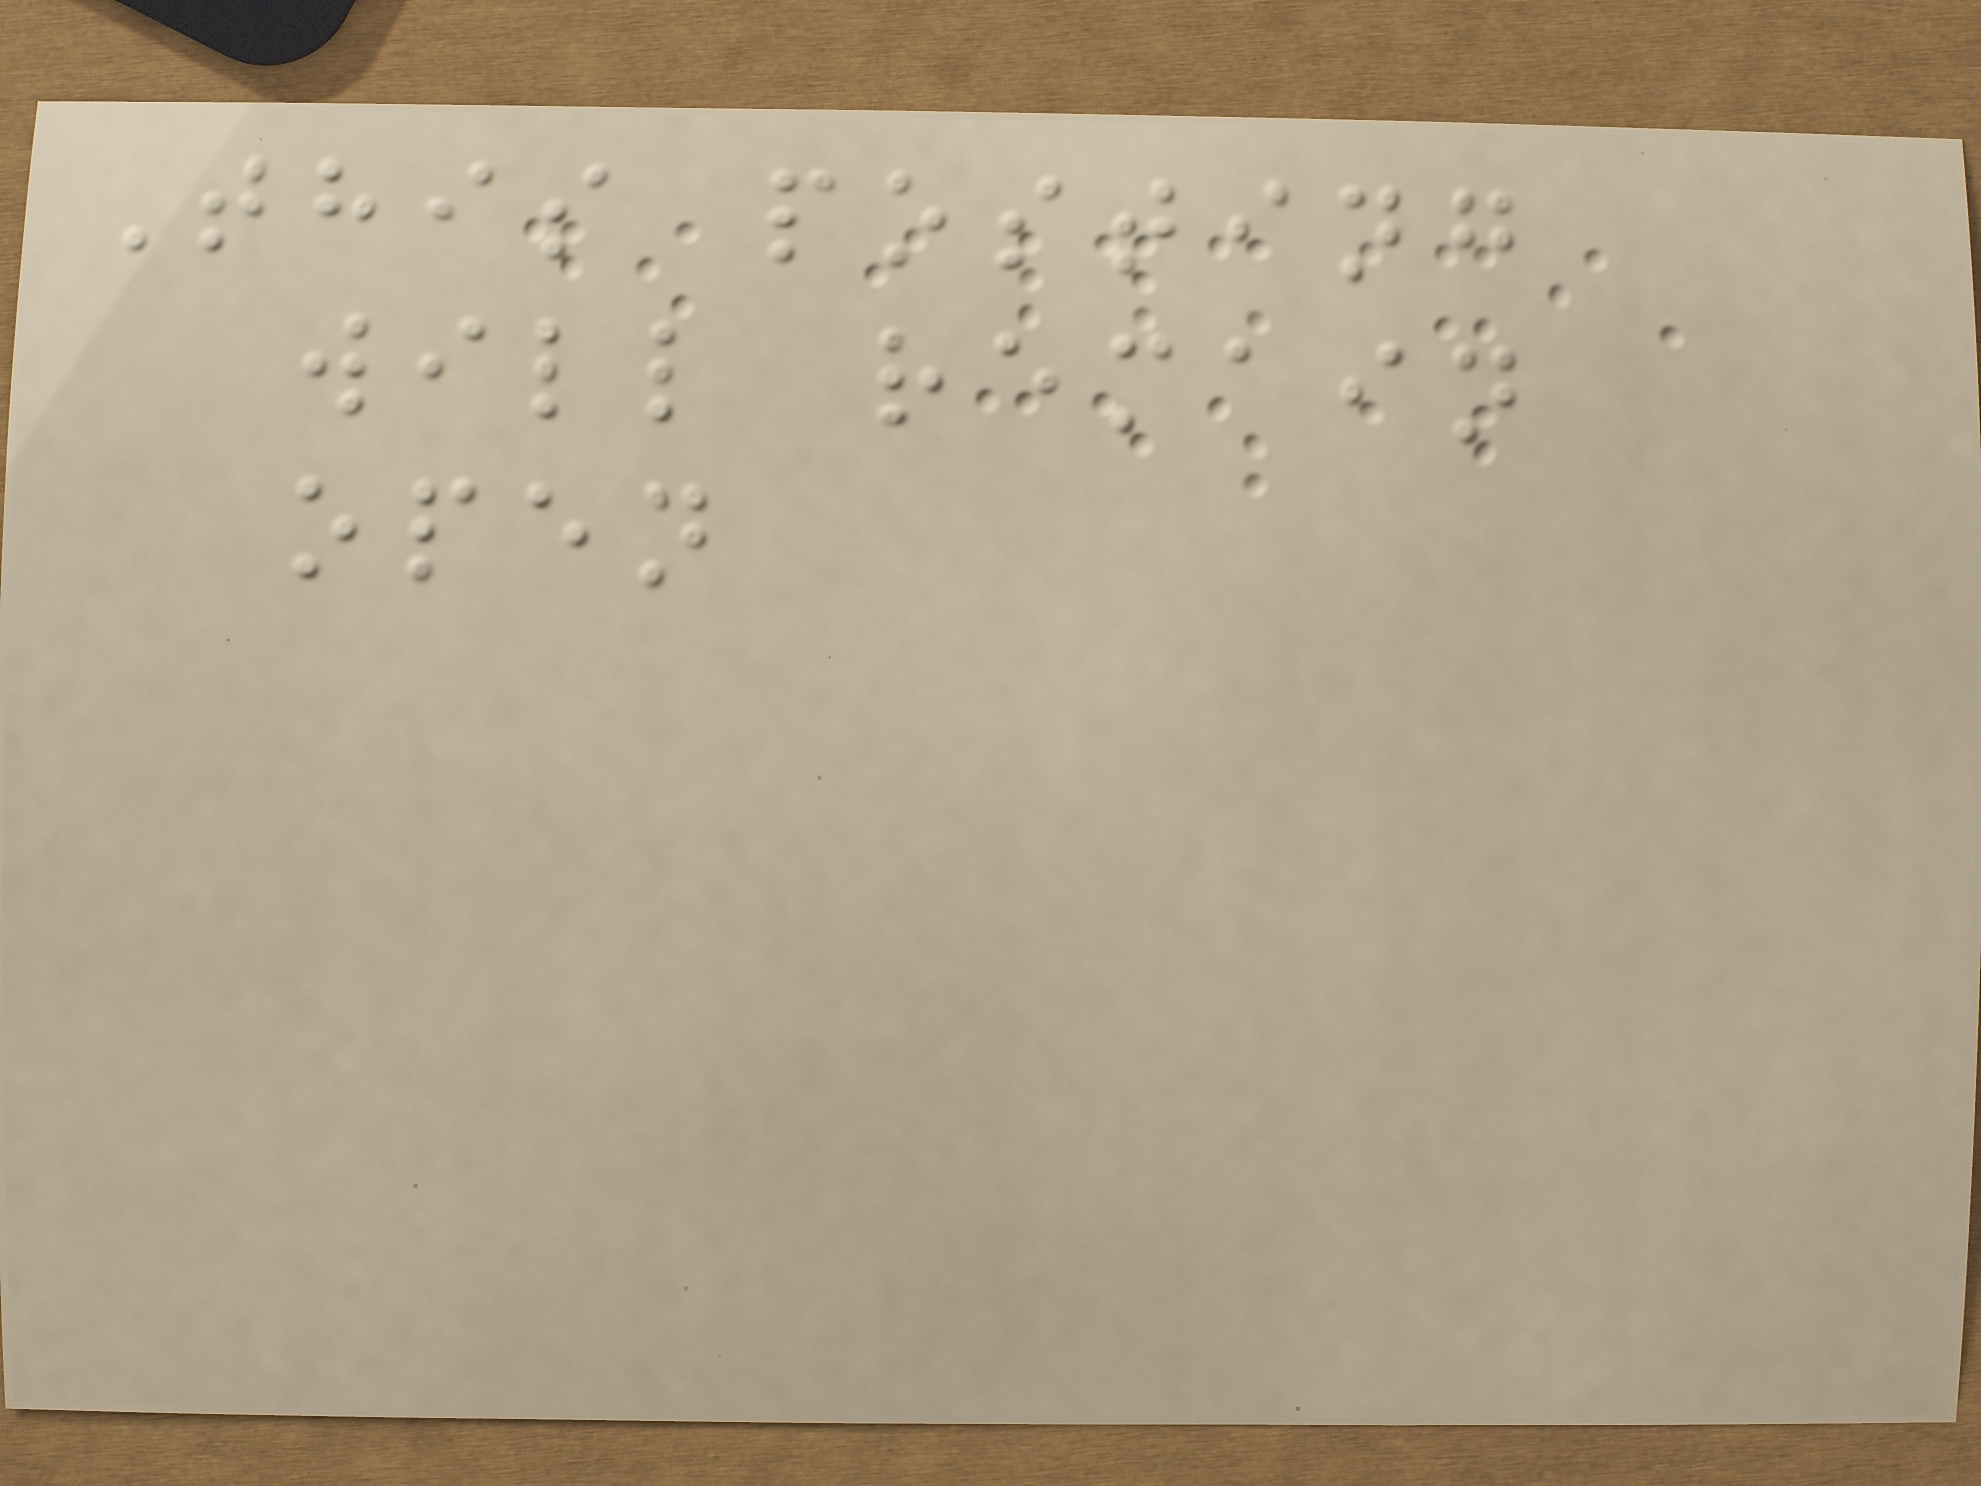This posting
will remain
open
